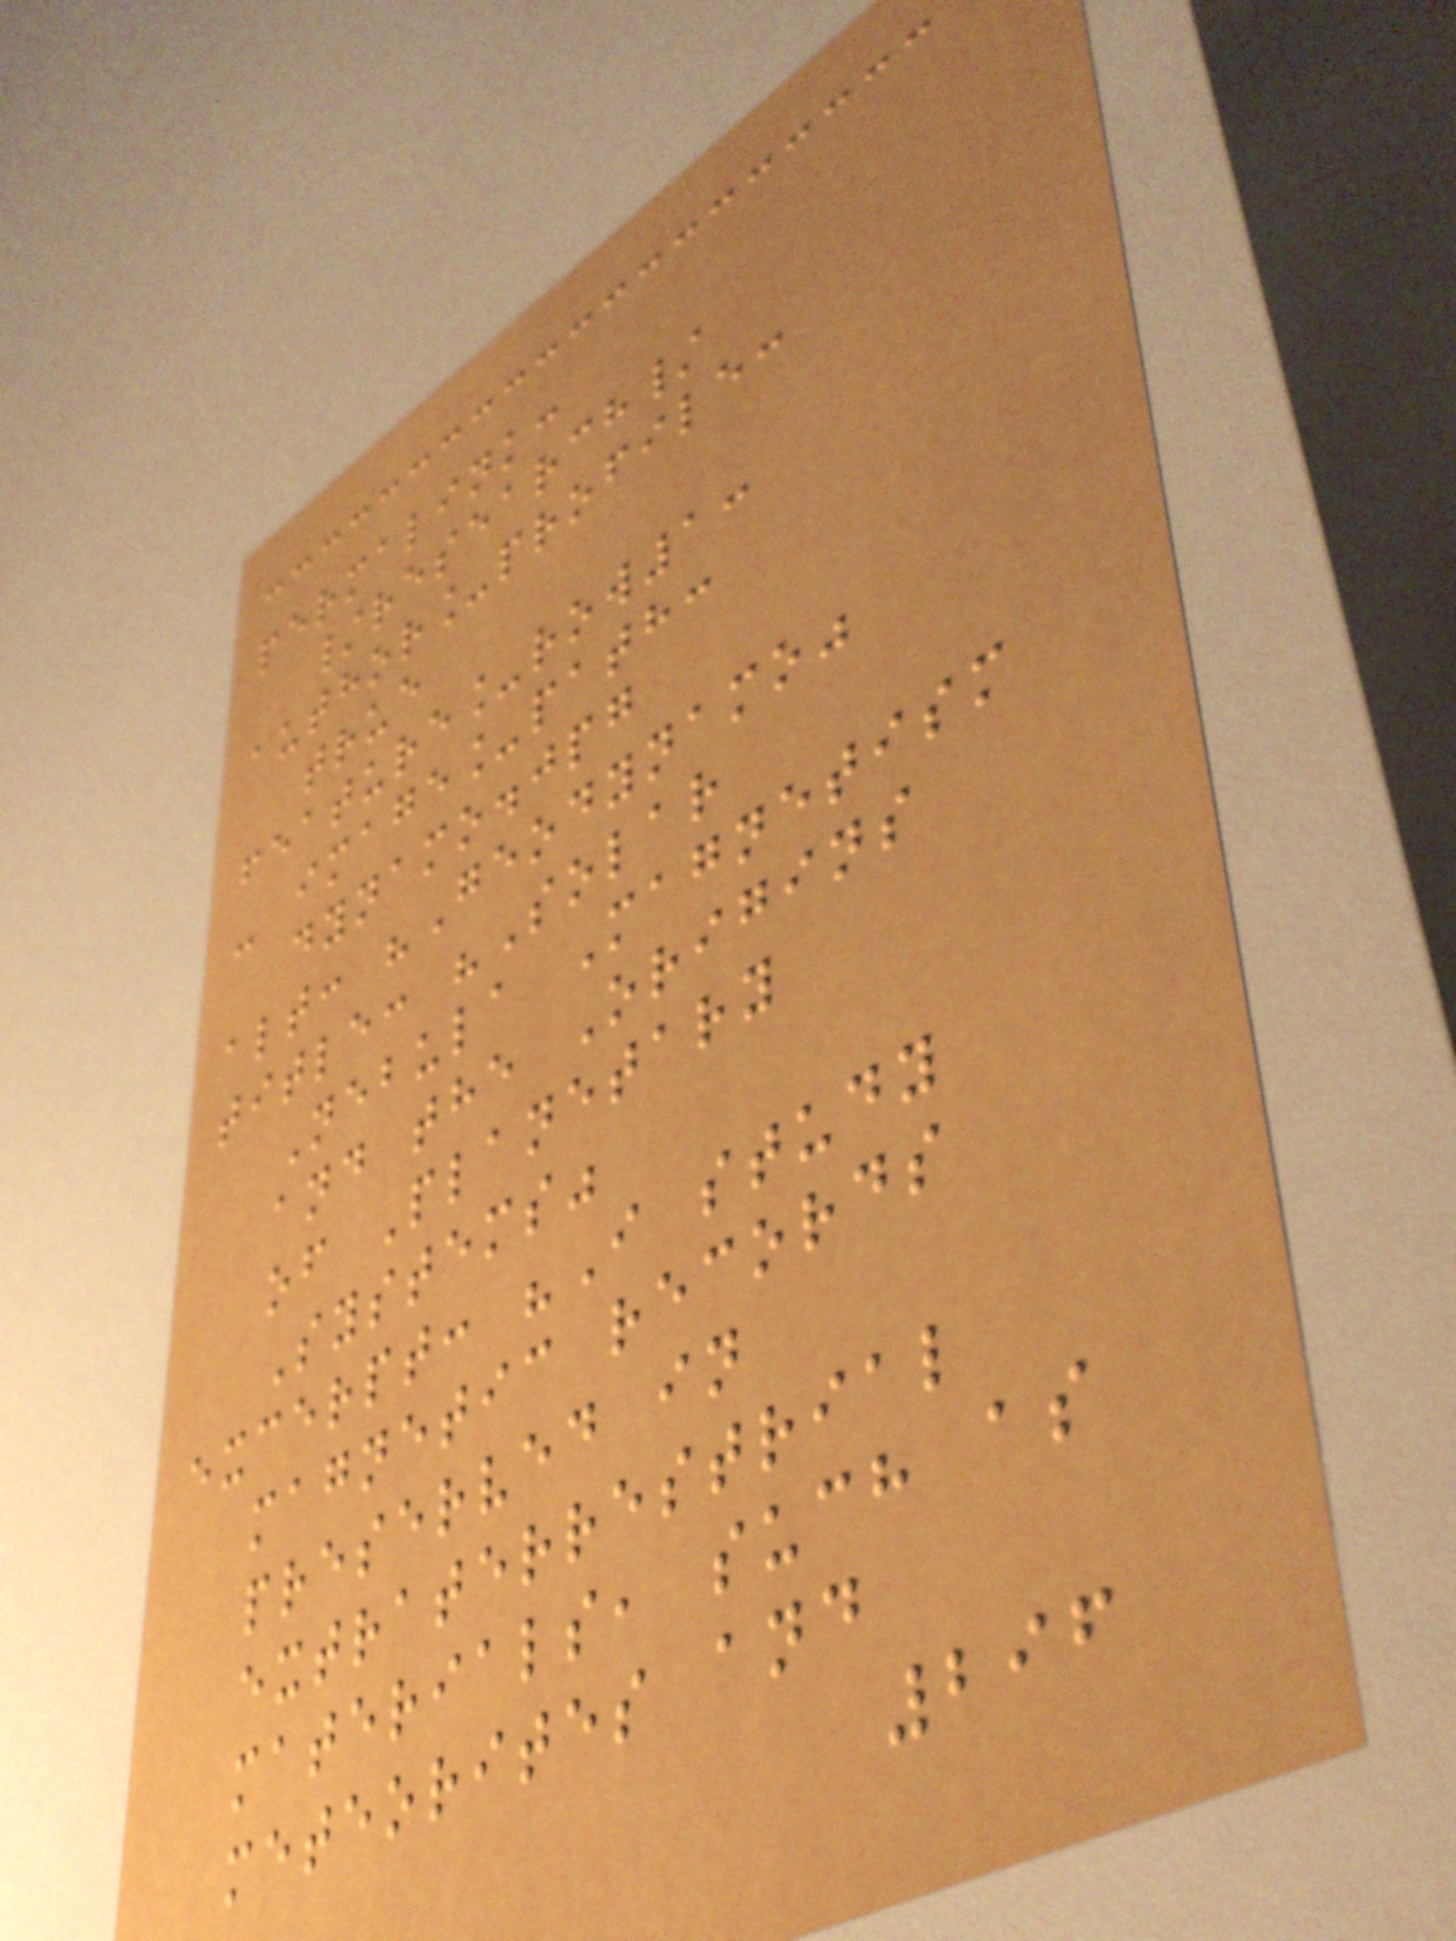permalink:
/research/
author_profile:
true
feature_row1:
- image_path:
dynamo.jpg
alt: "Geodynamo"
title: "Solar
Nebula Magnetism
and the Origins
of Planetary
Systems"
excerpt: "I study
magnetic records
preserved in
extraterrestrial
materials, such as
meteorites and
296
